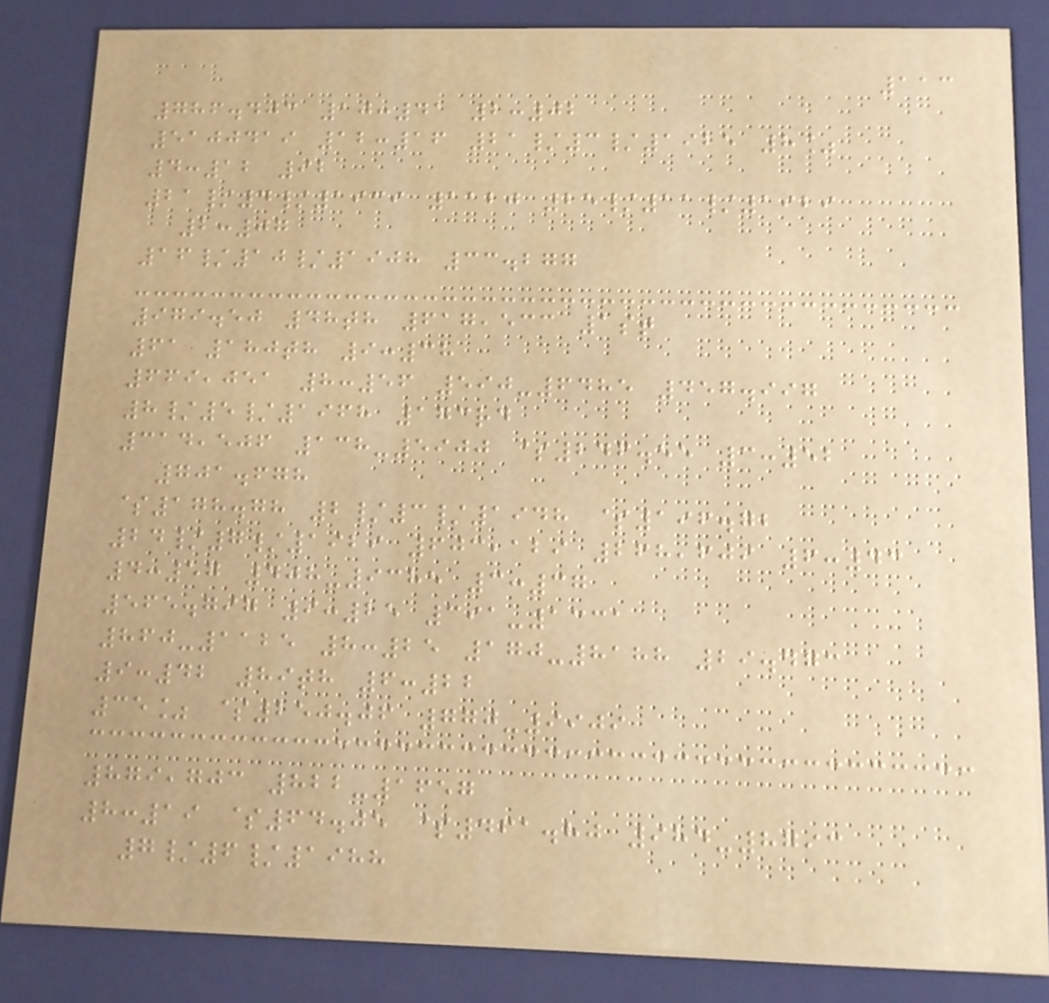113
786.403 10:41 2:02
5100419 12:16 21/3/1925 8%
4:12 92
21/4/1939 1120 25/11/1929
2:07
16/10/1908 33.277
979.50 48th 617,533 1st
61 180th 9:38
669,051 8:56 590-6485 457.997
8/5/1968 173rd
314,506 138-5900 $246.55 3:52
701.678
$178.78 2/3/1948 $196.72
24/7/1929 603,129 268,609 6:43
4:57 408-9385 3:37
565.797 9:25 391-1331
860-1125 8:25 170-8188 29.473
9:42 89th 6:22
35% $250.06 770-9909
879,703 822-1657
8:19 $64.05 $461.80 984-8793
7/6/1988
